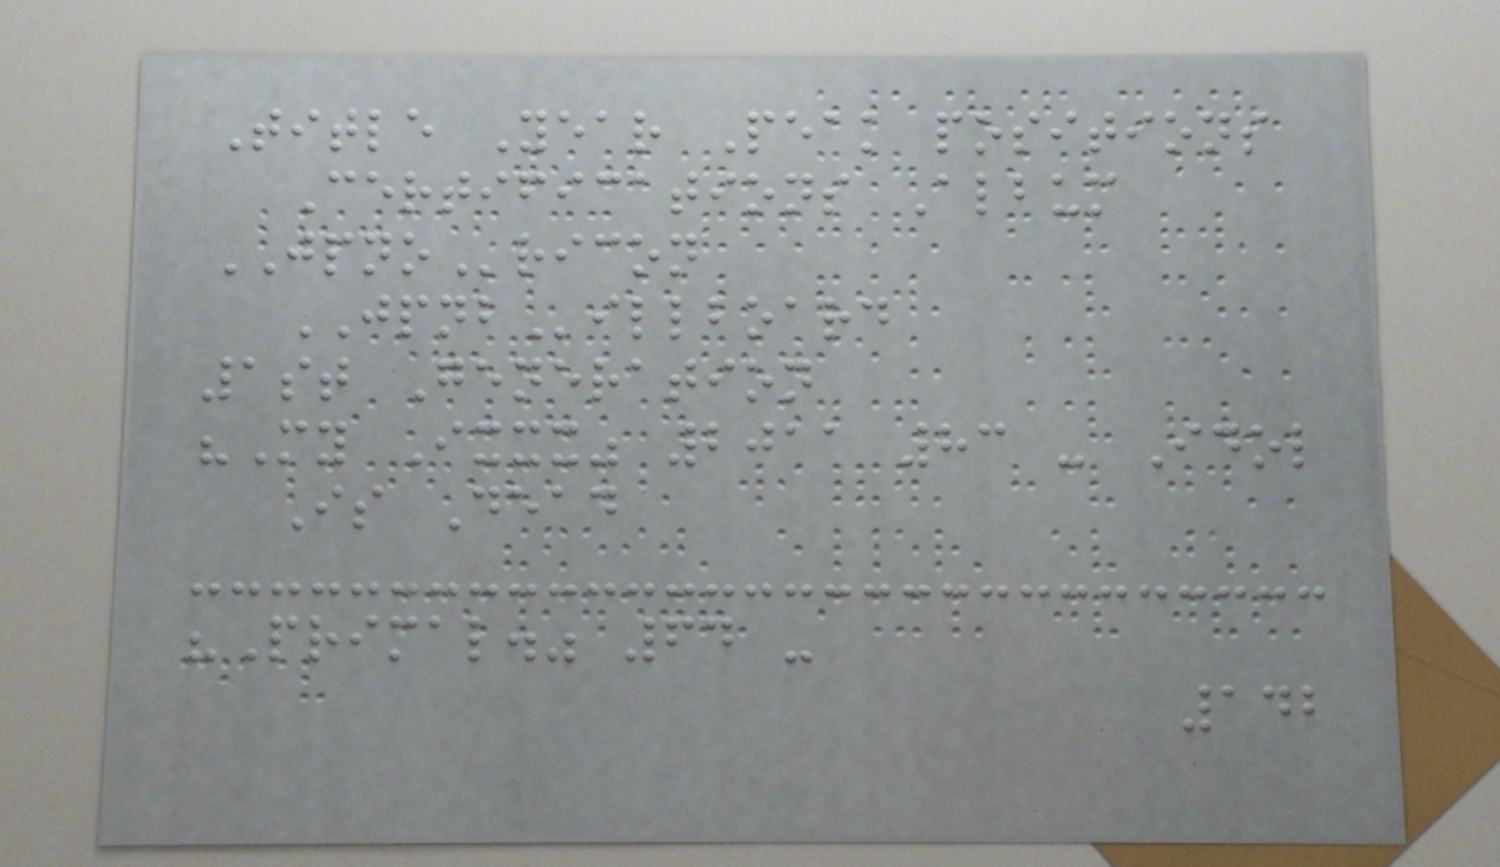Title Year Peak positions
Certifications Album
JPNOricon
JPNBillboard
1st Generation
"My Ixxx" 2011 83 - Idol
Is Dead
"Primal." 64 -
142
